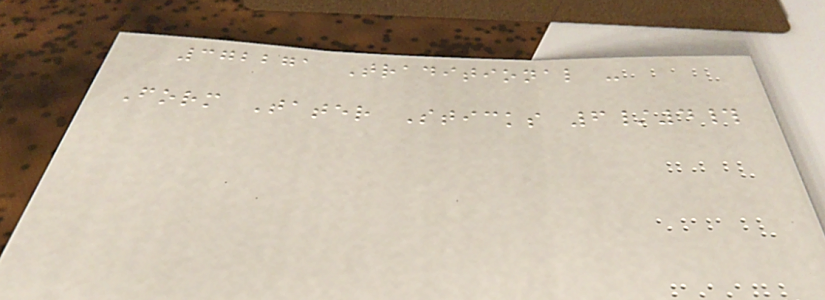372271 Traditional -
Form Tater Sticks 6/4#
